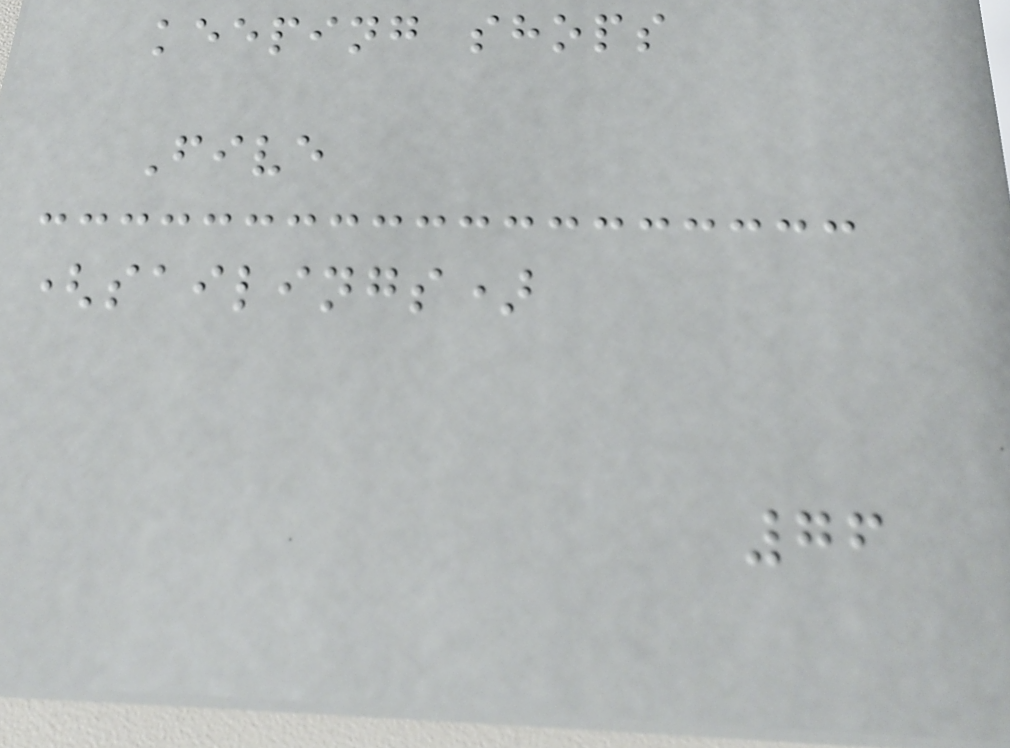keeping shops
Five
(sailings)
76
